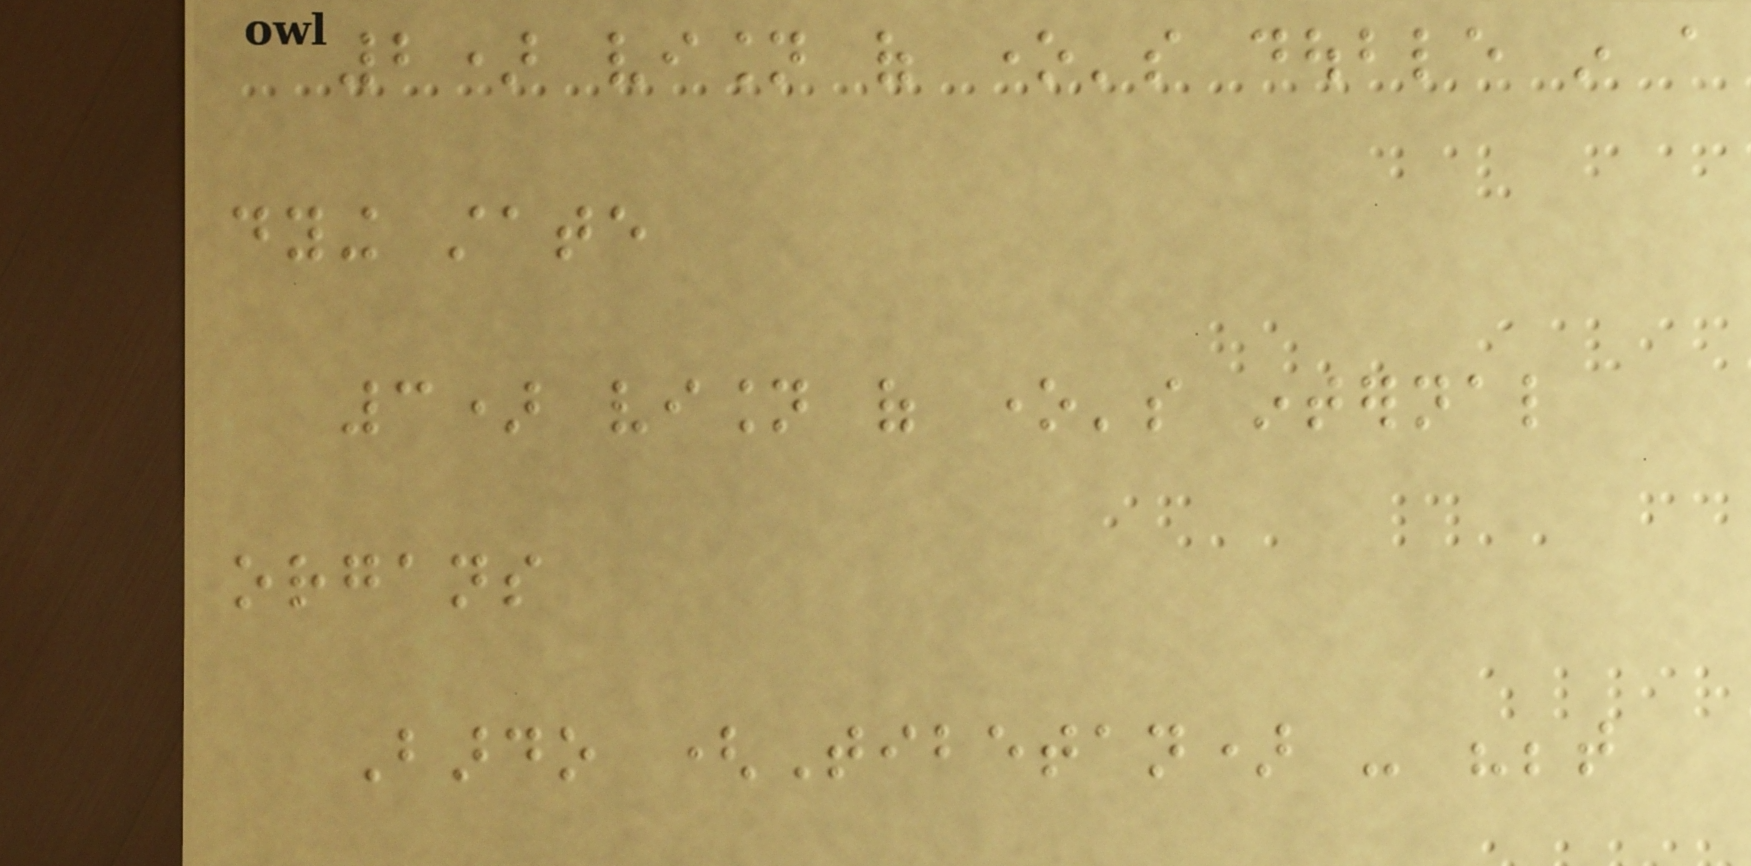2) vision of one's double in a
dying state
3) vision of one's internal
organs
Bardo (Tibetan) - "between
